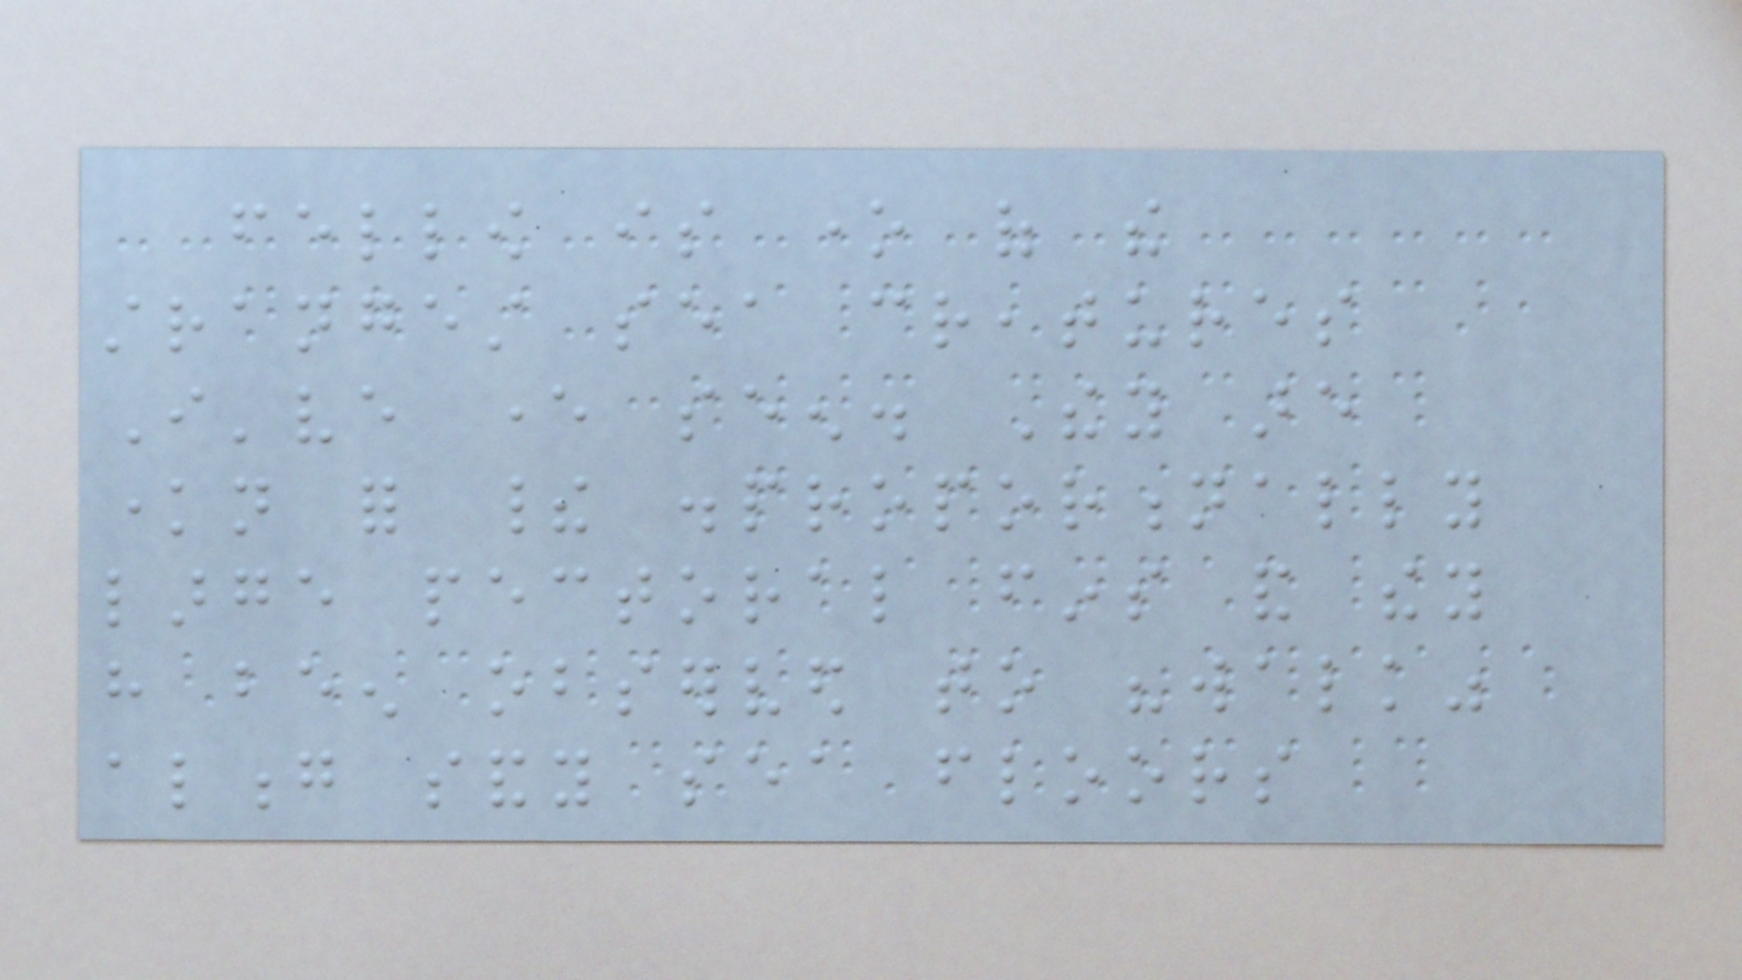fellow is one of the
strangest sea creatures
I've ever seen. They are
known for their disproportionally
large pectoral fins and they
have been observed to "walk"
along sandy sea floors
